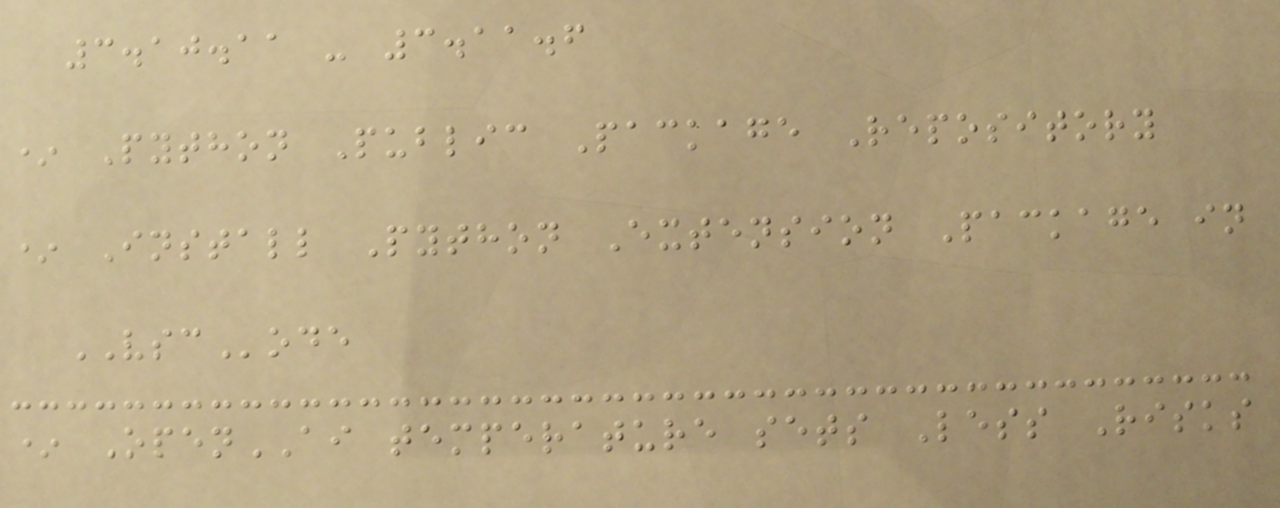3.10.11 - 3.11.6
* Python Public Package Repository
* Install Python Extension Package in
VSCode
* OpenAI temperature sets Less Risks
